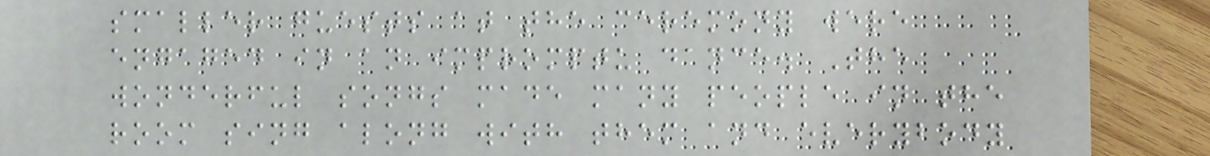smaller guests at the ceremony were
engaged in an impromptu dance. The
wonderful songs made many people in the
room sing along with them and everybody
